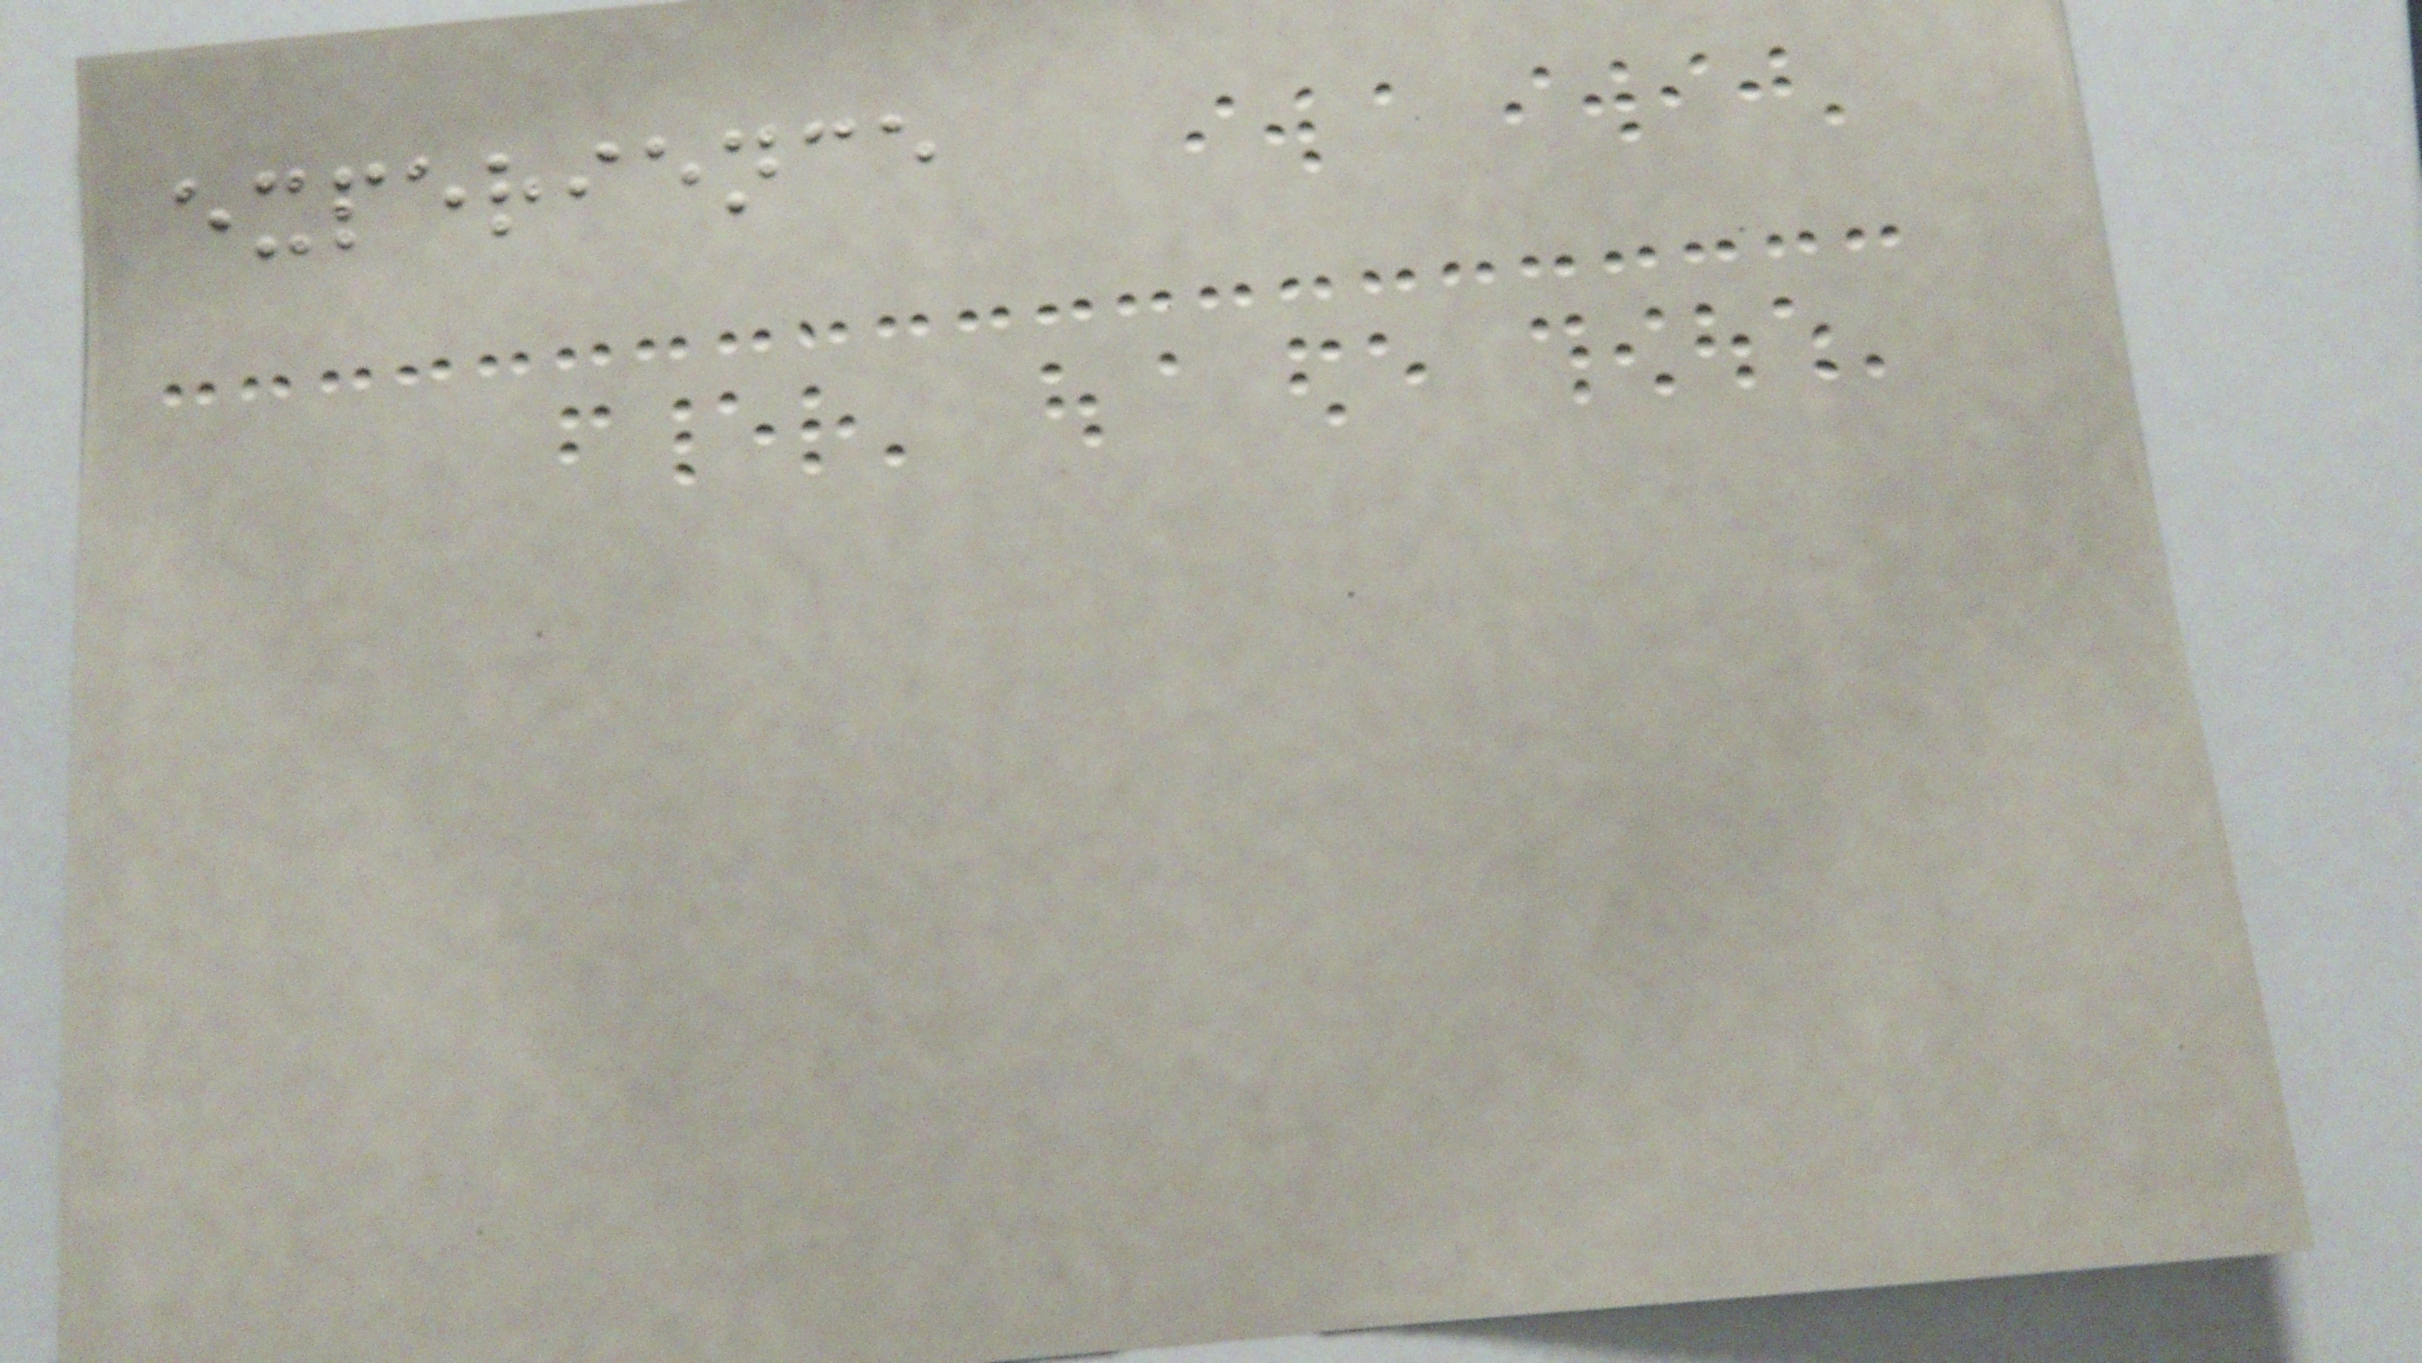experience
